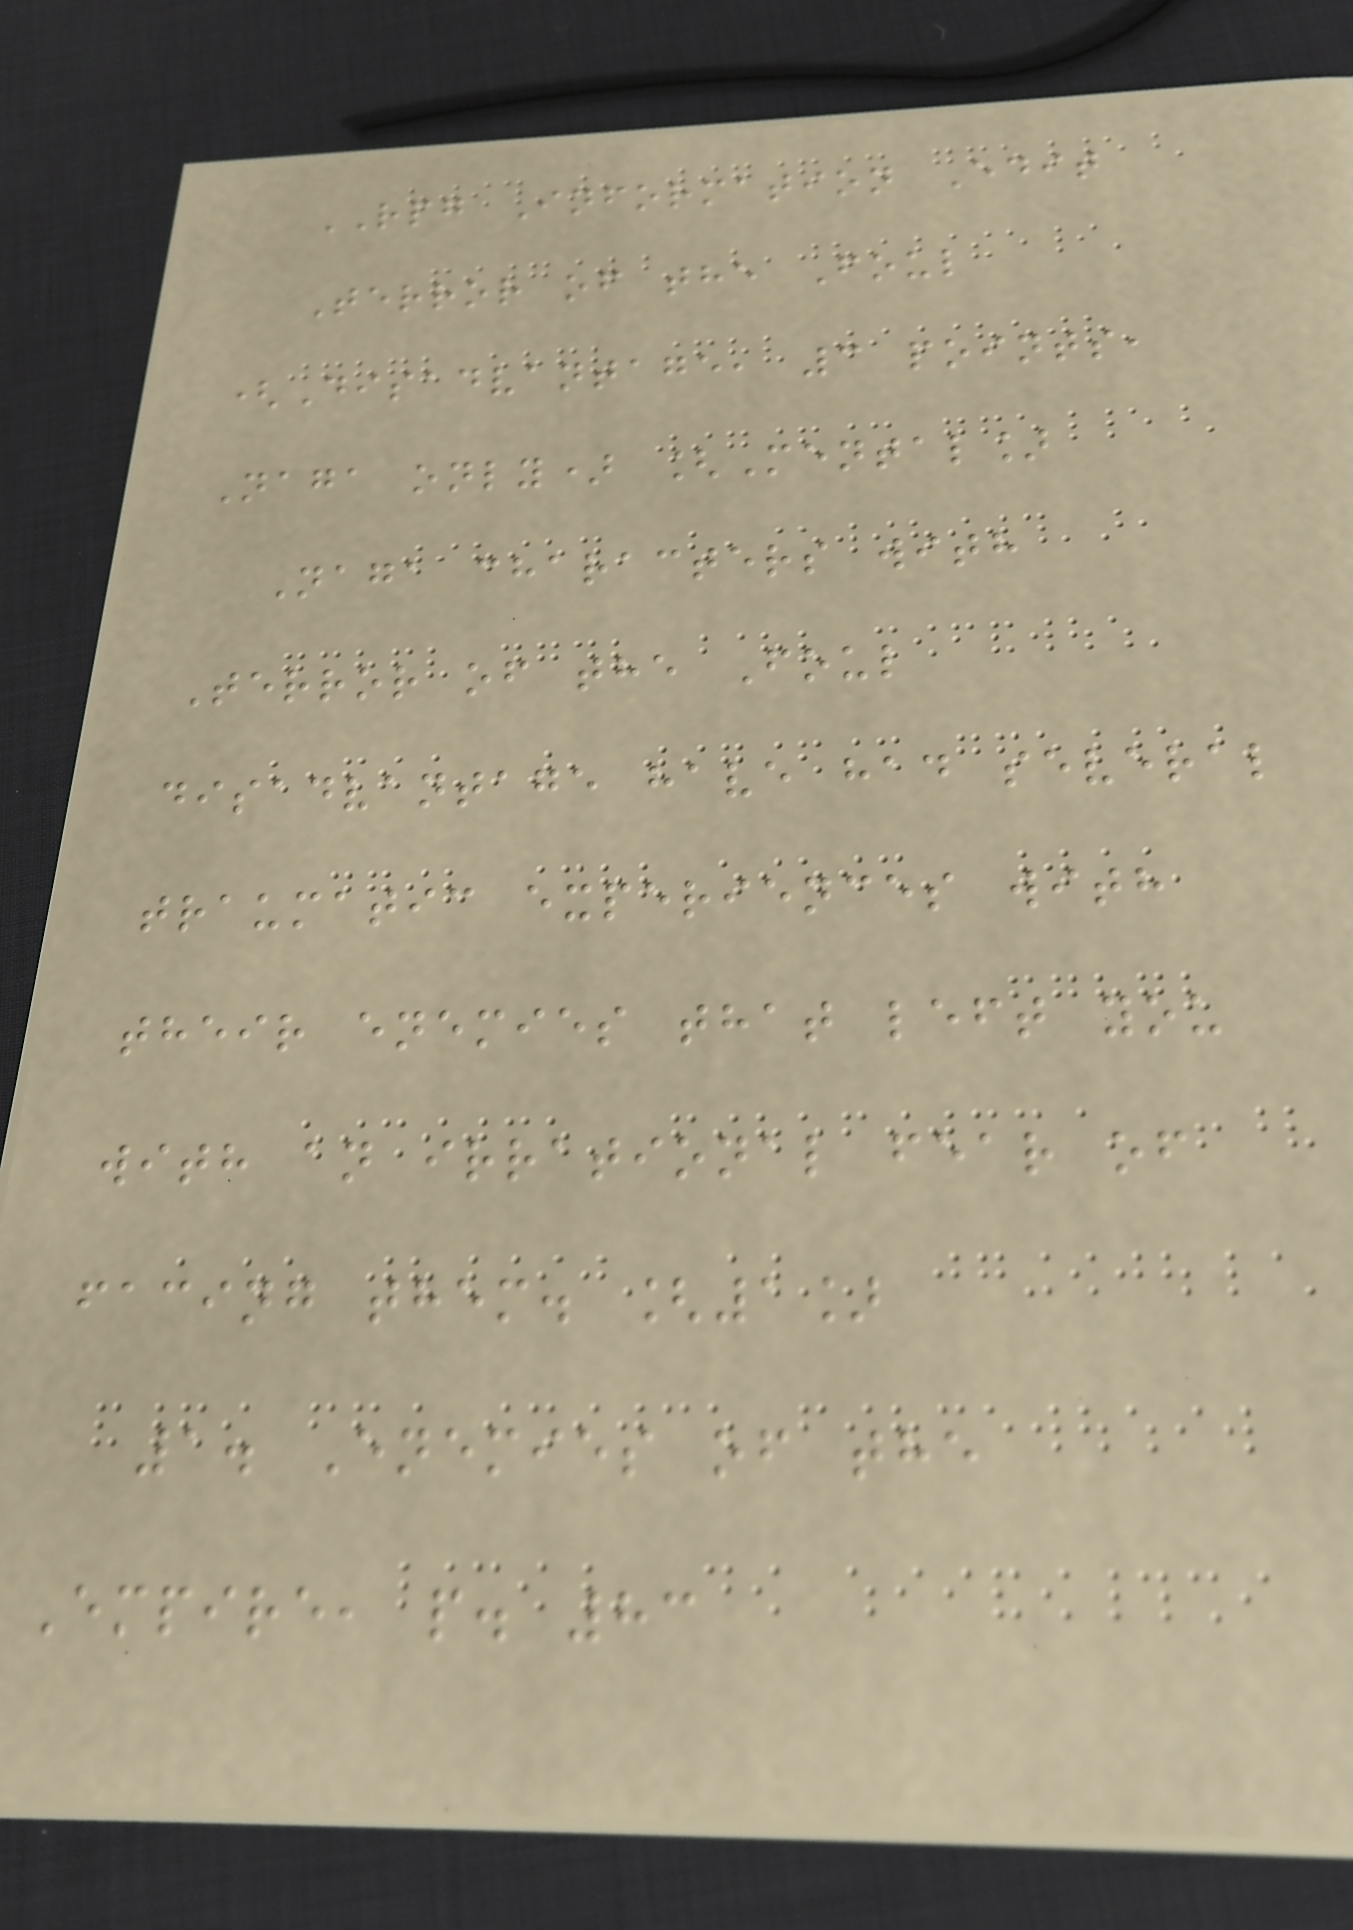RPG Information Edit
Terror of the Foul
(Disadvantage, 3 points,
Naga only) [Mental]
Naga characters with
Terror of the Foul
disadvantage have had several
traumatic experiences with
their enemies that left you
with an irrational fear of
facing them. [1]
1. Enemies of the
Empire, p. 83
